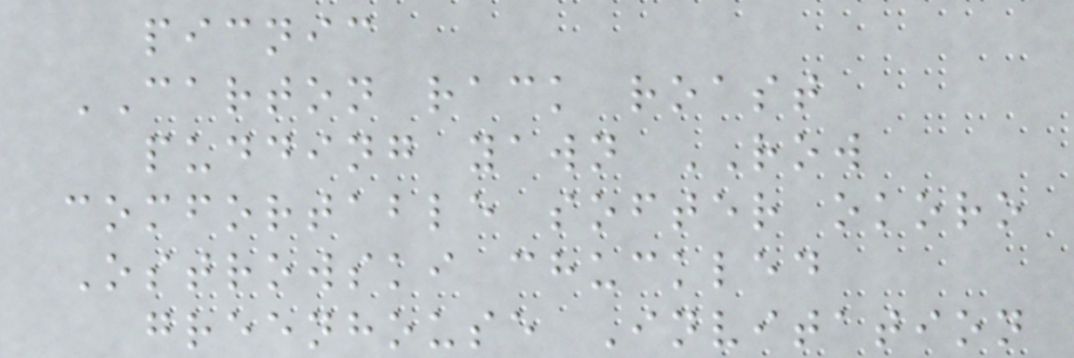picnic
CARTON rack roast
pudding yawn ROW
comfortable softer okoro
Ostrowski chuckled
greenhouse Invitation
